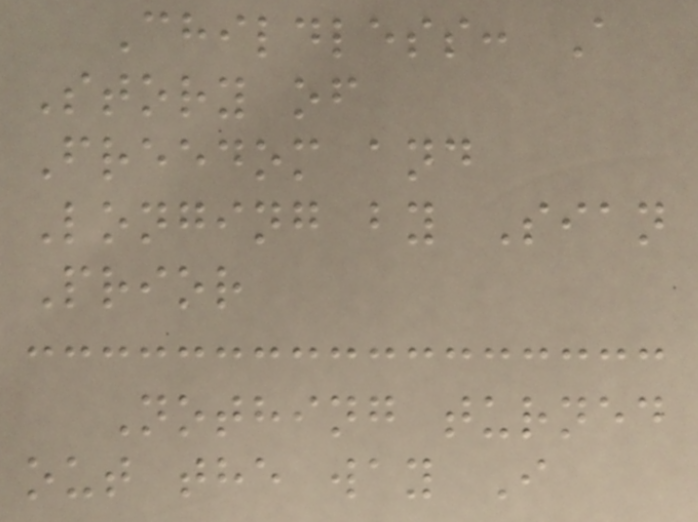Childless: A
Story of
Freedom and
Longing by Sian
Prior
Nothing turned
out the way I
